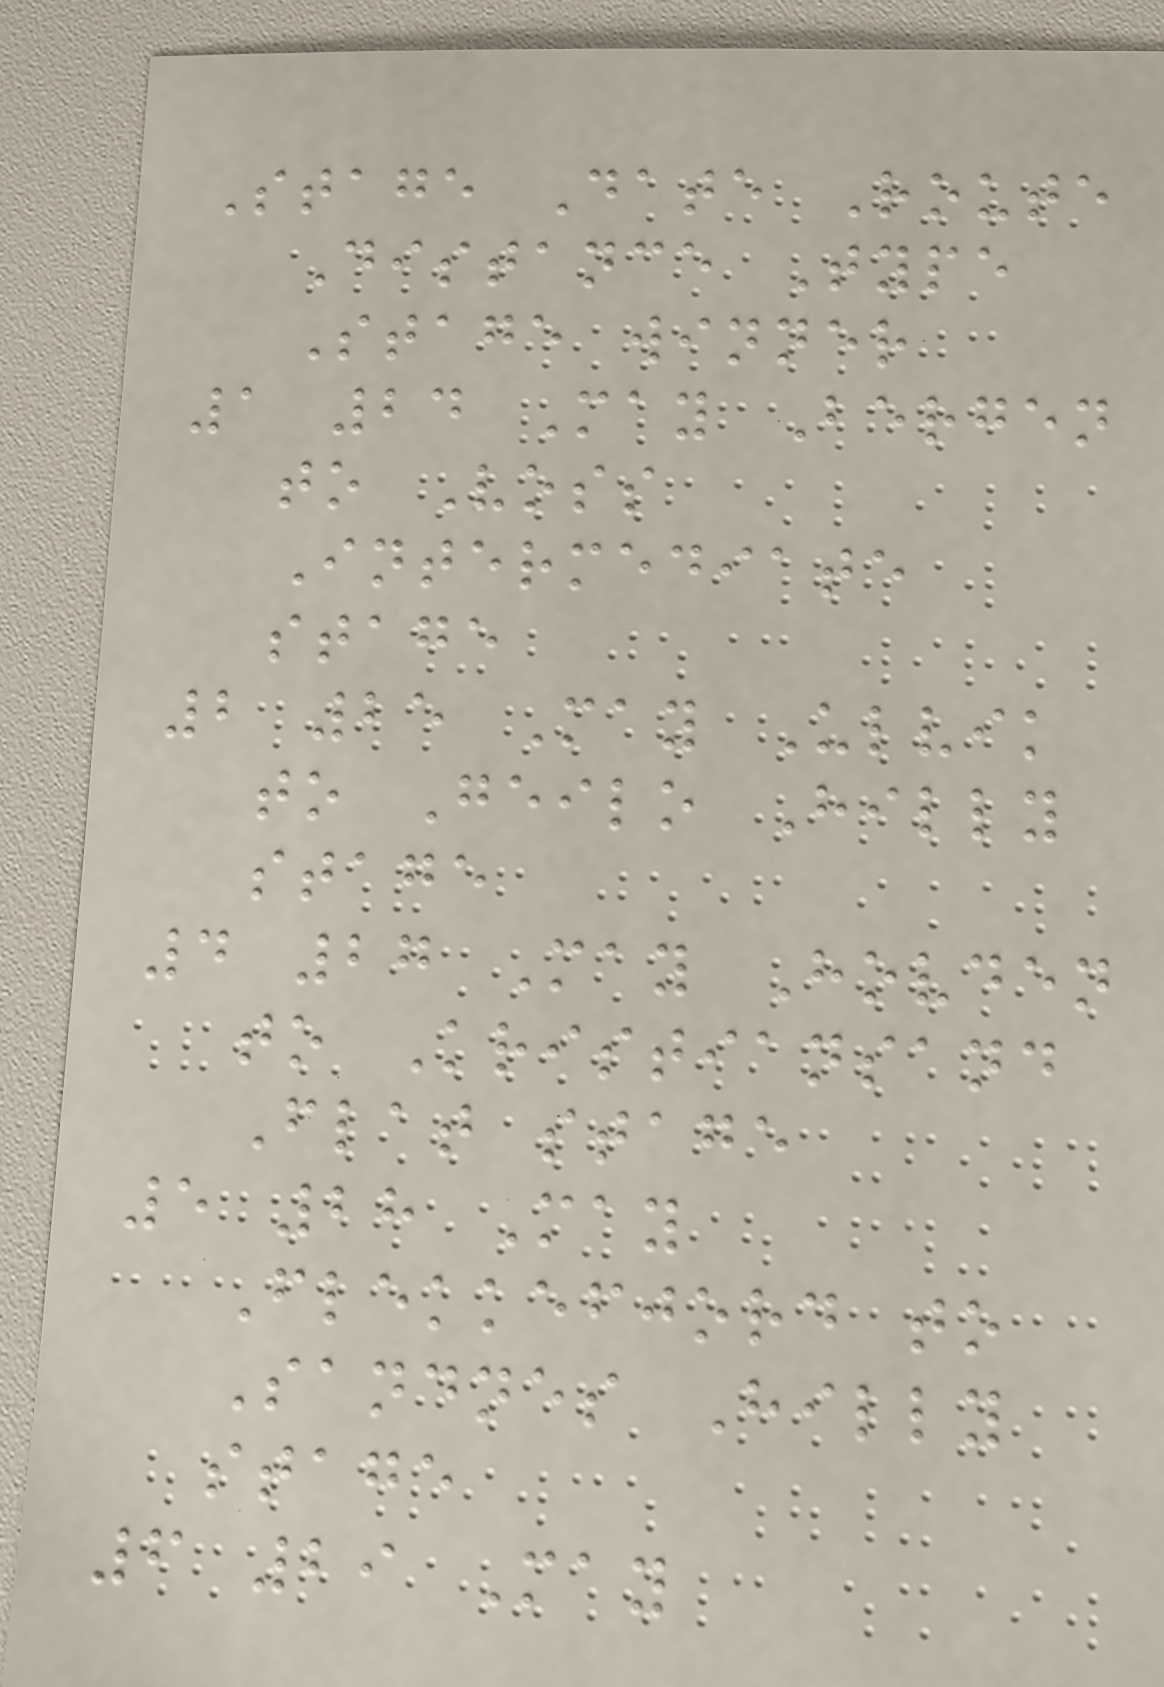Stage Date Route
Distance Type
Stage winner
1 24 May Bergen
to Voss
Intermediate
stage
2 25 May Ulvik
to Geilo Hilly
stage
4 27 May Hovden
to Kristiansand
Flat stage
5 28 May
Flekkefjord to
Sandnes Hilly
stage
6 29 May
